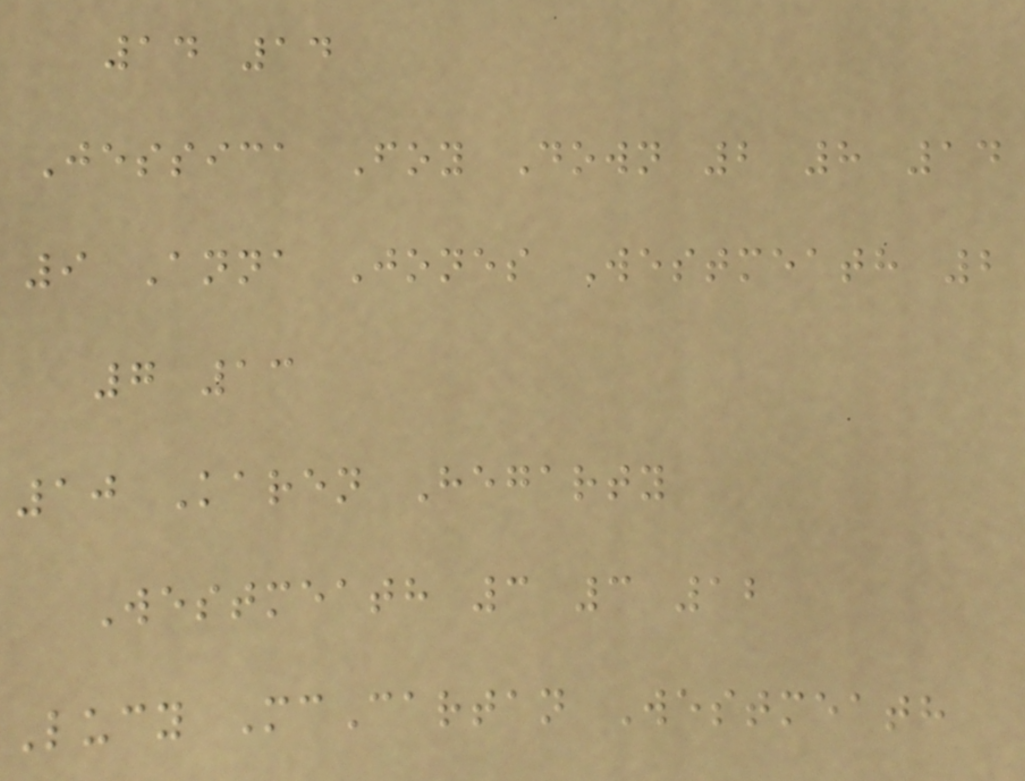14 14
Jessica Foy Down 2 8 14
9 Anna Jones Westmeath 2
7 13
10 Karen Hegarty
Westmeath 3 3 12
Lucy McCartan Westmeath
